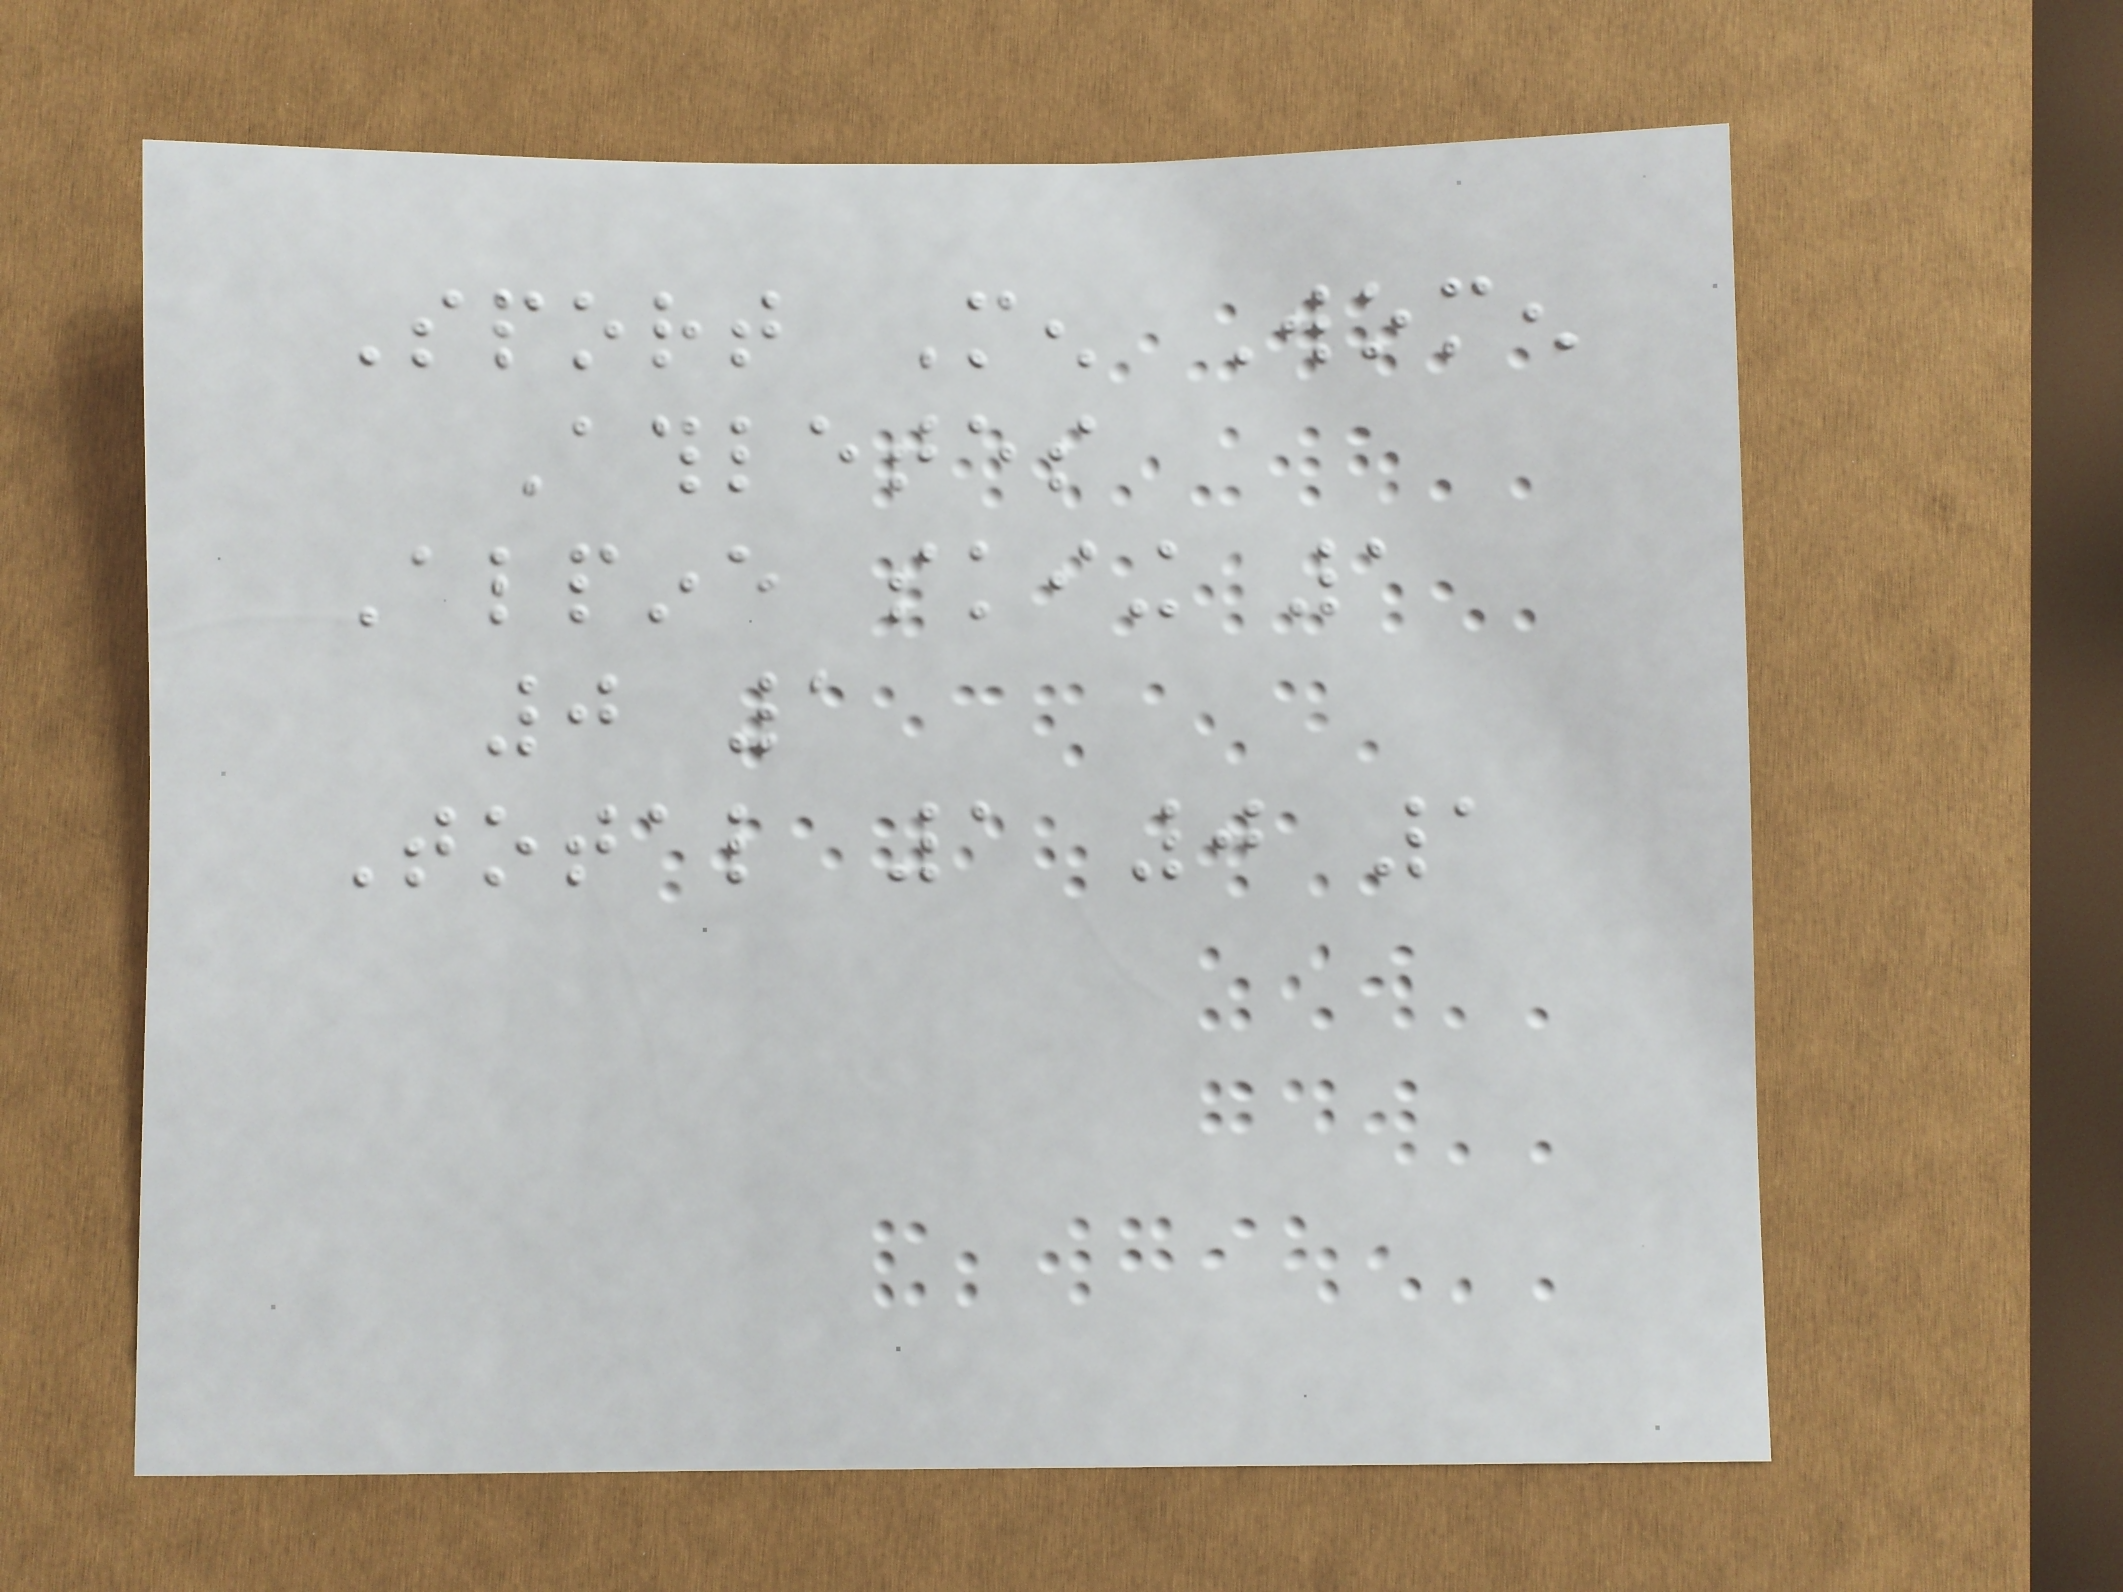Sport Men Women
Athletes
Alpine skiing 1
0 1
Total 1 0 1
